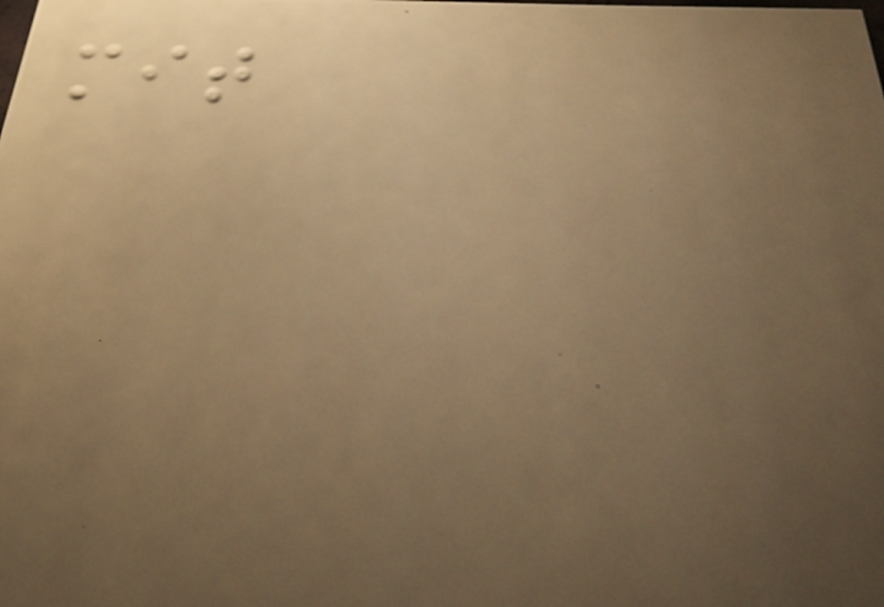mit
